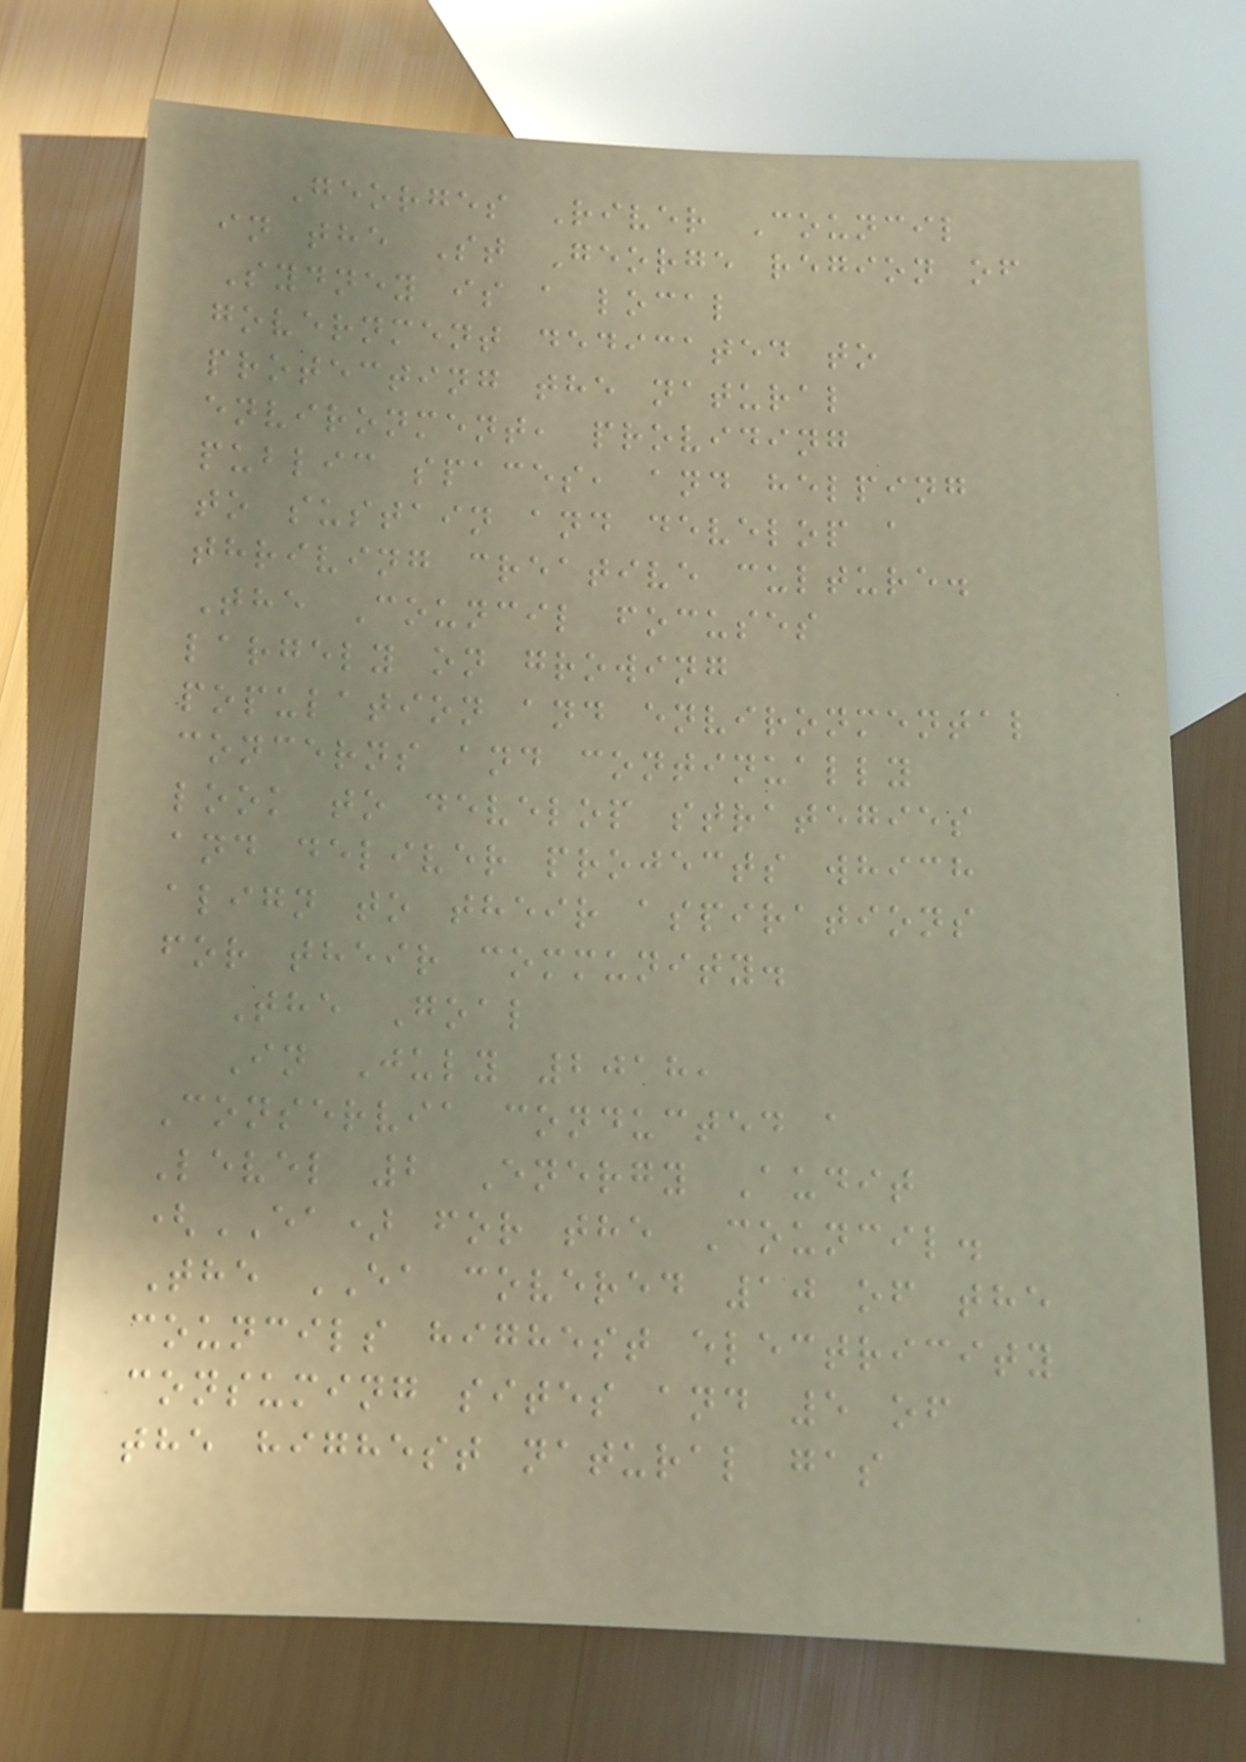Georges River Council
in the St George region of
Sydney is a local
government dedicated to
protecting the natural
environment, providing
public spaces, and helping
to sustain and develop a
thriving creative culture.
The Council focuses
largely on growing
population and environmental
concerns and continually
look to develop strategies
and deliver projects which
align to their aspirations
for their community.
The Goal
In July 2018,
Conservia conducted a
Level 2 Energy Audit
(EA) for the Council.
The EA covered 10 of the
councils highest electricity
consuming sites and 5 of
the highest natural gas
